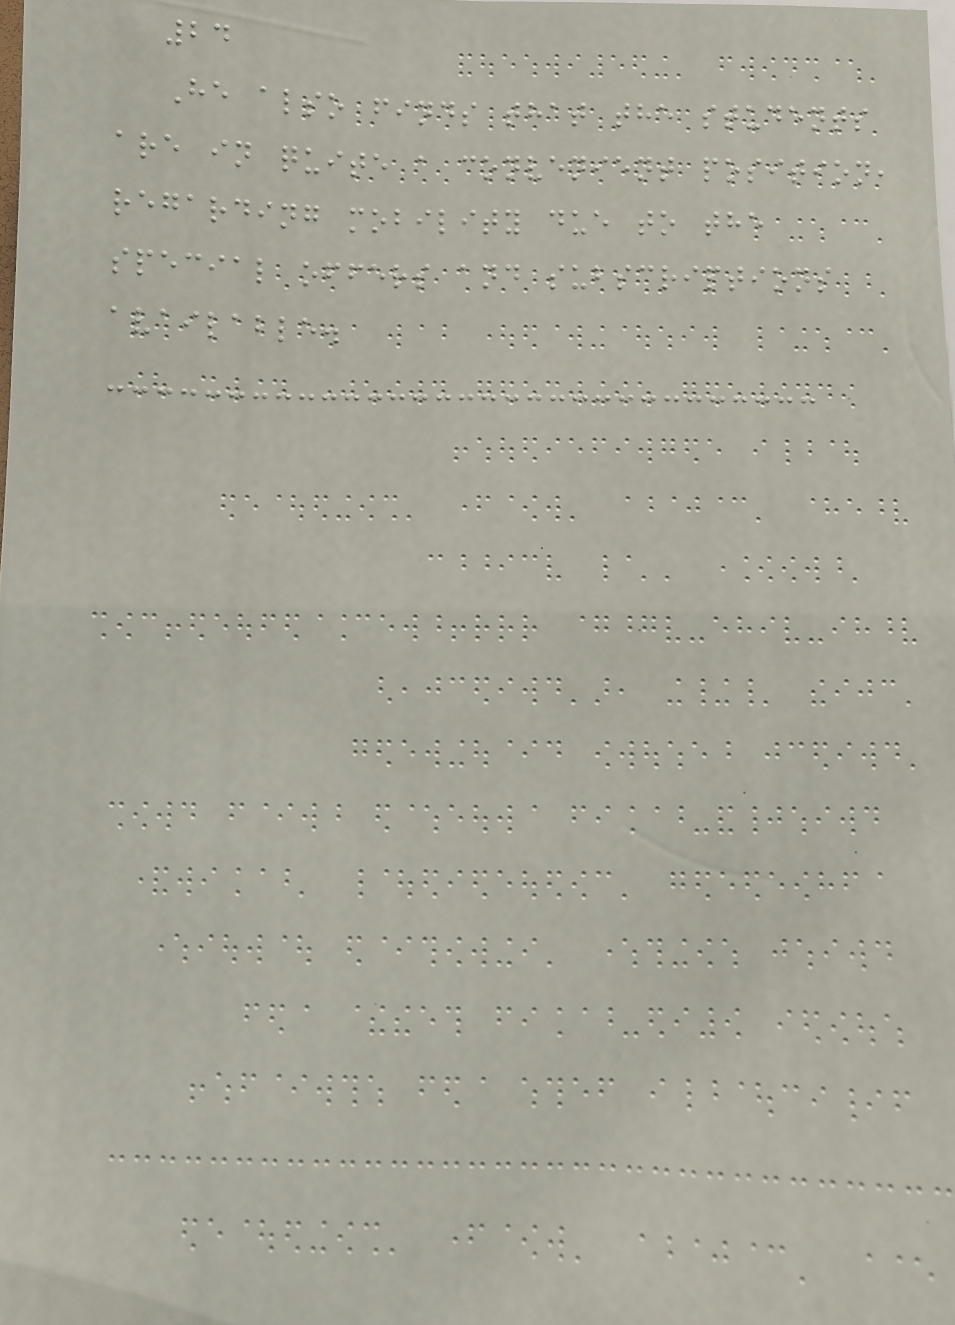24
He also finds that the students
are in quite a convenient position,
regarding mobility due to the
special offers and subscriptions
available.
